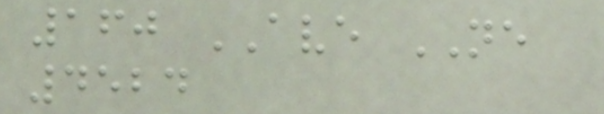160 AVE NE
4524
